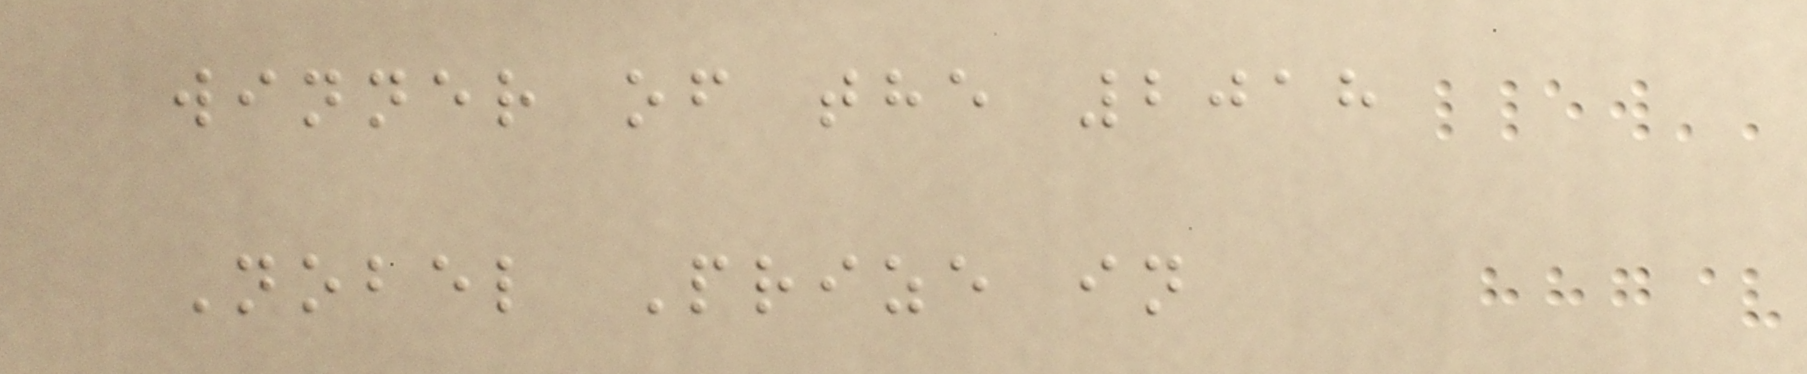winner of the 2018
Nobel Prize in
